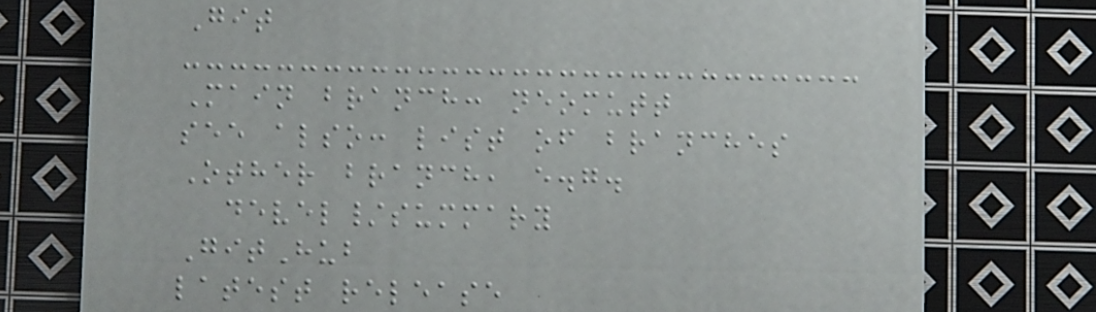Git
Main branch: neomutt
see also: list of branches
Other branch, e.g.
devel/summary
GitHub
latest release
